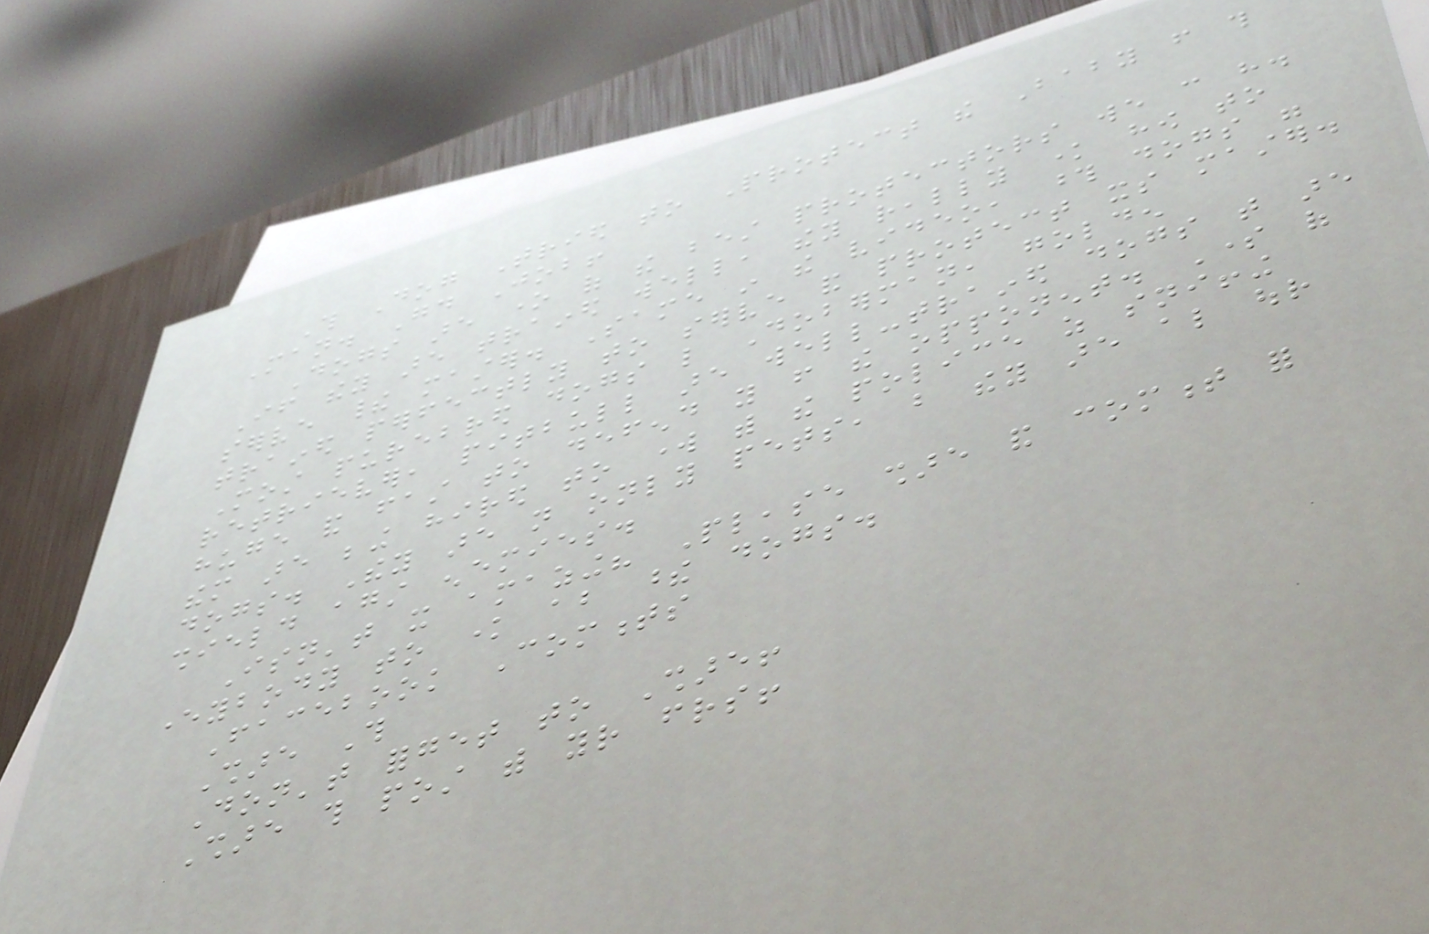This Dog Tried to Protect the Baby from this
Man. Good Job!
Dogs are one of the best protectors we can have.
If they are trained well, they really know how to
serve their master. Same in the video, those dogs were
trained perfectly to serve and protect its master.
Most purebred dogs like Doberman, golden
retriever, pitbull are well-trained dogs that are
huge and fast to defend you from the opponent. Some of
them are being hired to work with the police as sniffing
dogs. They are not only pets, but they are also our
shield against enemies.
Isn't it amazing? Please share and comment for
everybody to know about these dogs.
Facebook Comments
Share This
Don't forget to Share!
Share this post with your friends!
